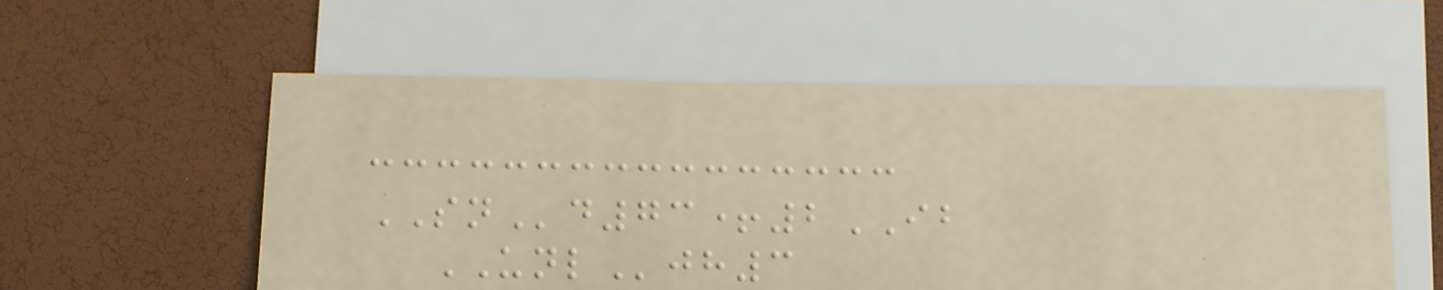SNd73+2IB
UNLjh3
